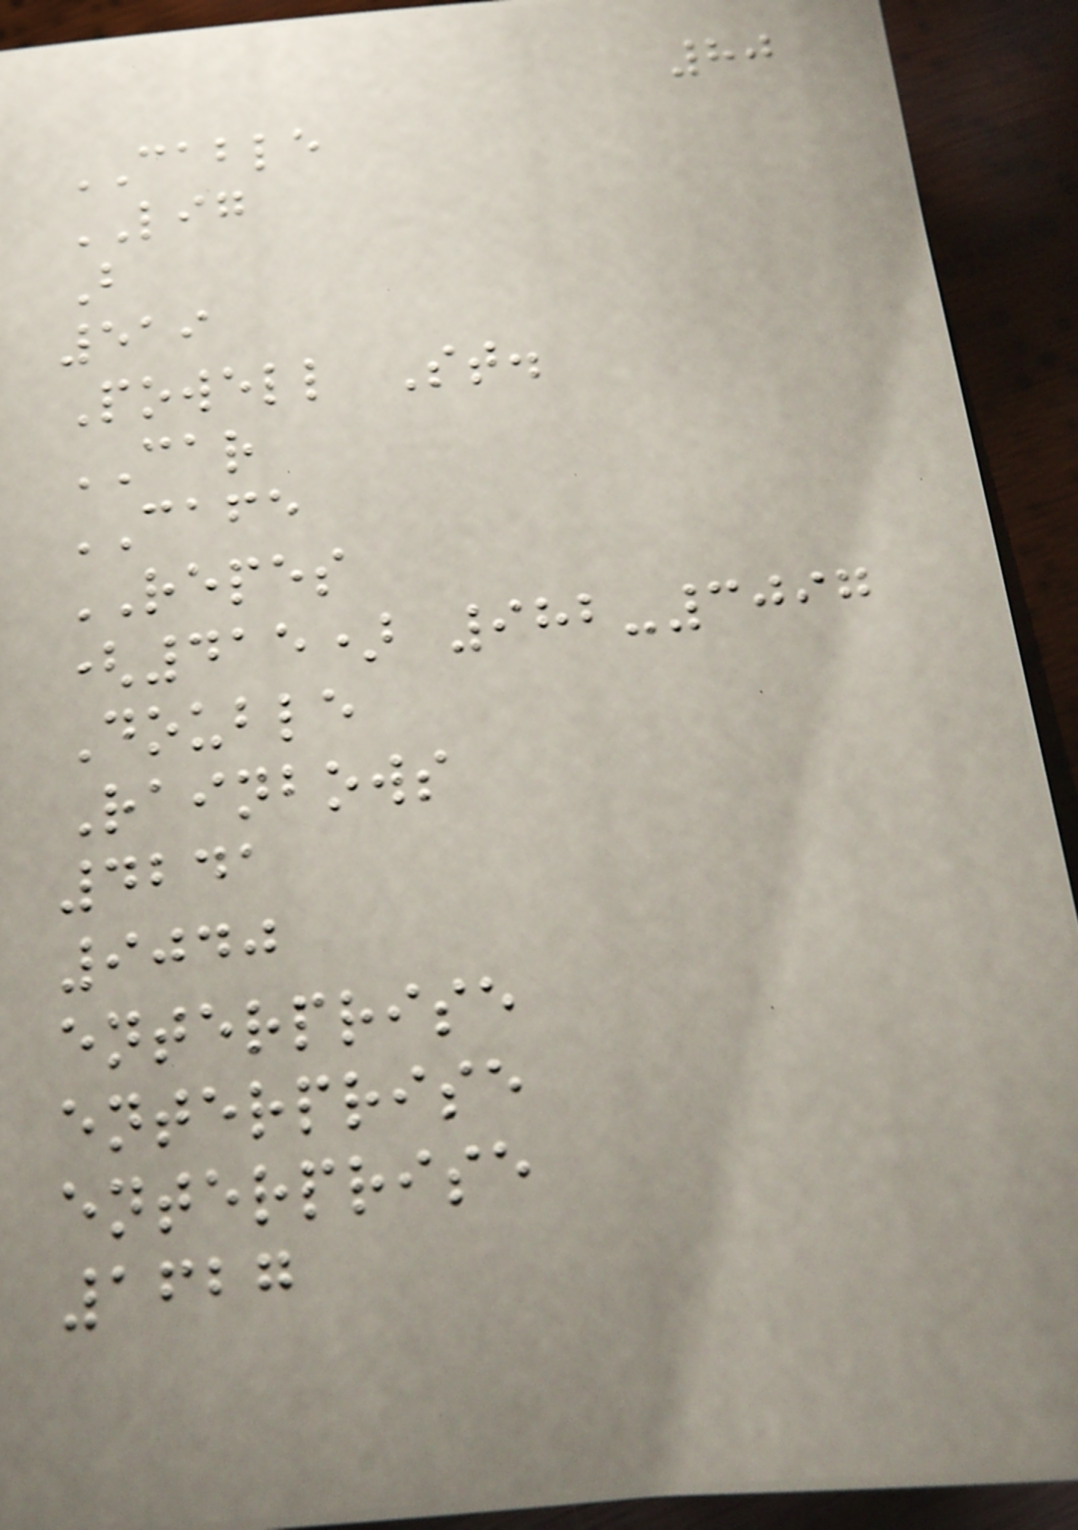80
CABLE
LIG
B
519
Powell St.
CAR
CAFE
REPES
(415) 982-3097
Double
Rainbows
4241
9040
enterprise
enterprise
enterprise
1627
